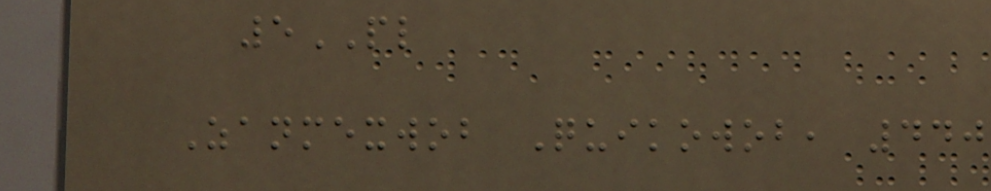5PL
Zanmexwob Quikowob, 440
